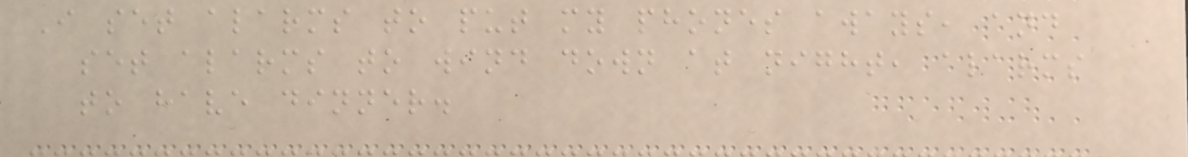I set alarms to put my phones aways, and
set alarms to wind down at night, alarms
to have dinner.
